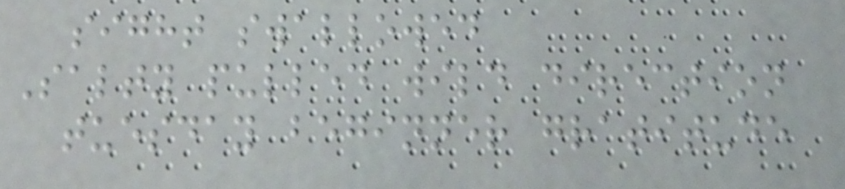sight swallowed
Salty pulled wild direction
tuesday beginner gratitude
